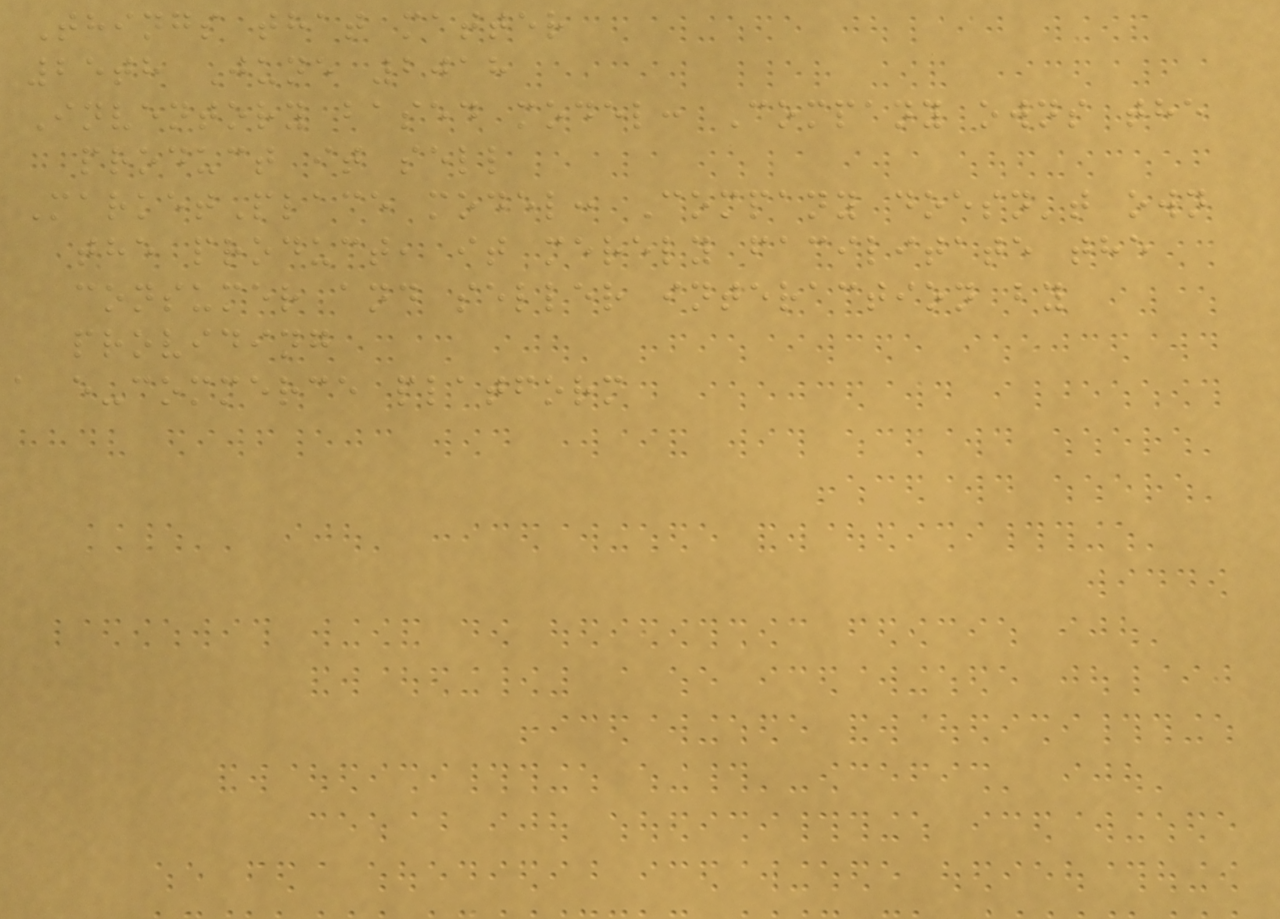Things that matter
25th June 2018
Inventory based model: Company owns the
product it sell
MarketPlace model: Company doesn't own
the product, it merely facilitate the
consumer and seller interaction by
providing
a e-commerce platform
